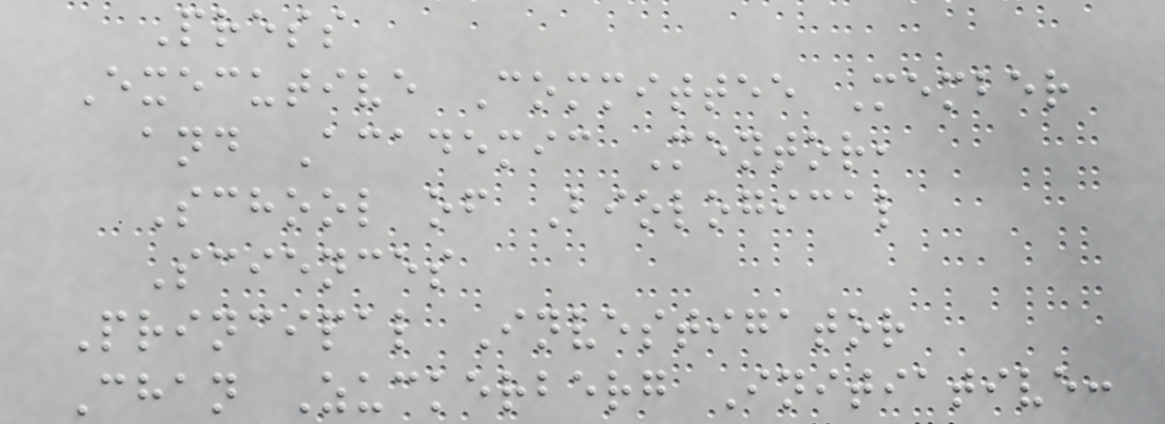Press
Executive Committee Member
and Academic Mentor,
School of Biological
Sciences
Principal Investigator
Chan Zuckerberg Initiative:
